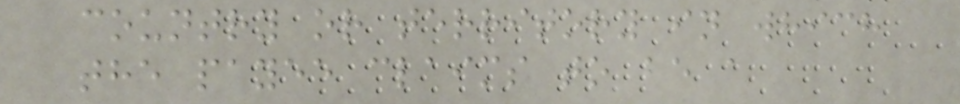country or territory in which
the payee claims to be a
